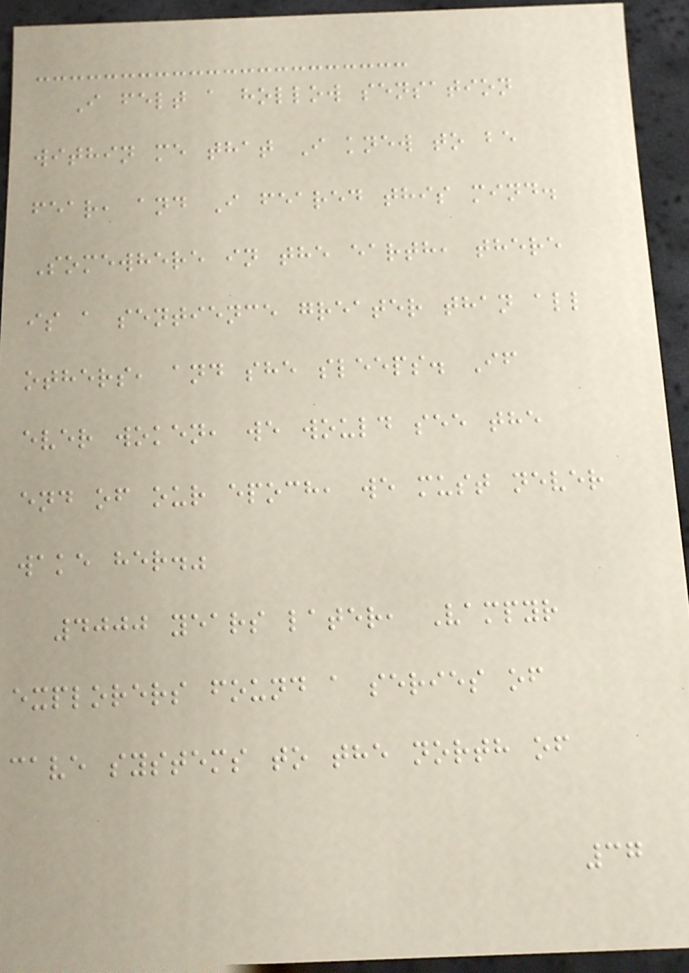I felt a hollow sensation
within me that I knew to be
fear, and I feared this mind.
Somewhere in the earth, there
is a sentience greater than all
others, and she sleeps. If
ever woken, we would see the
end of our epoch, we must never
wake her."
4000 years later, Vampyr
explorers found a series of
cave systems to the north of
37
